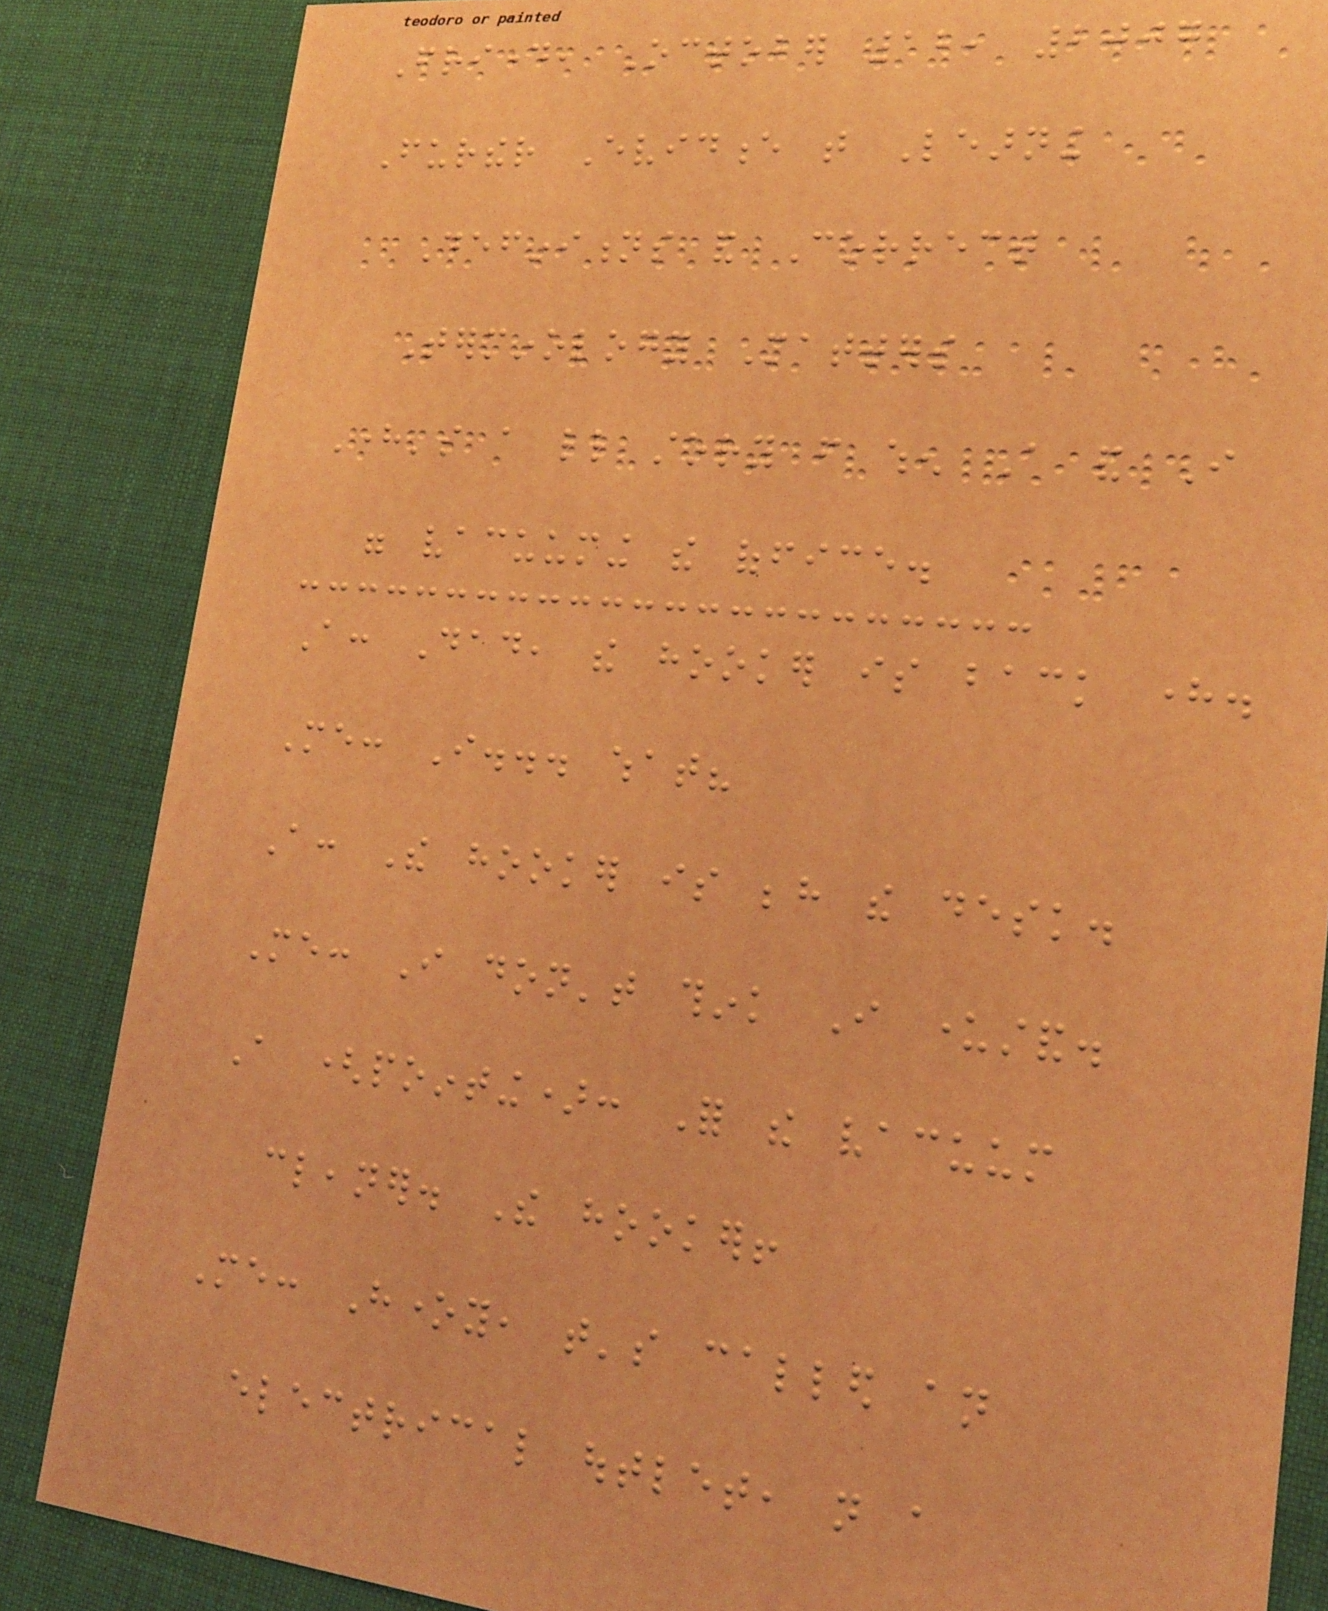Friday, October 12, 2007
Further Evidence that Learning
Definitions and Correct
Terminology Matters
Here's a little story from when A and I
were vacuuming the office.
A: Dad, the hooker is back here.
Me: I... what?
A: The hooker is behind the desk.
Me: I don't think I understand.
A (pointing): For the vacuum
cleaner. The hooker!
Me: Honey, that's called an
electrical outlet, not a
